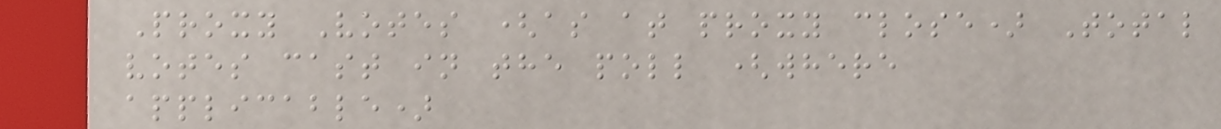Proxy Votes (as at proxy close) Total
votes cast in the poll (where
applicable)
